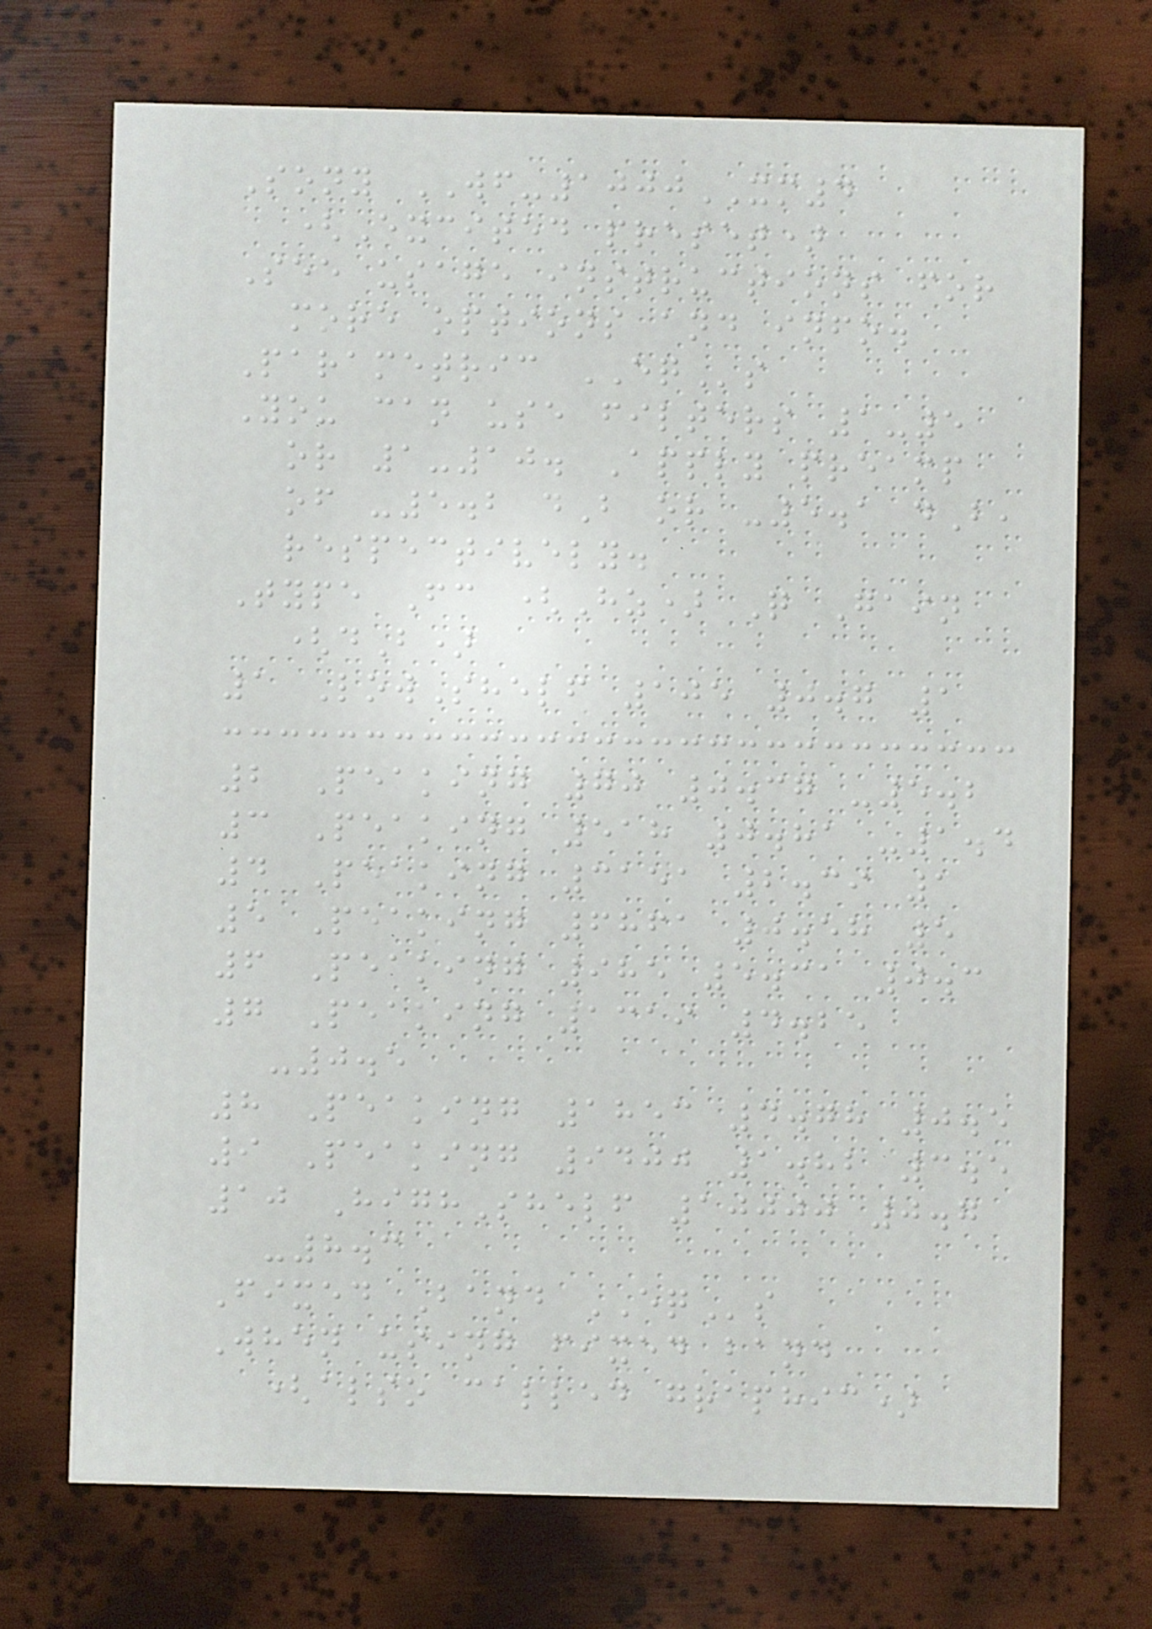Sony WF-1000XM4
(Excited preset)
See usage instructions for
more options and info.
Parametric EQs
You can use filters 1-5
or 1-10. Apply preamp
of -5.2 dB or -5.1 dB,
respectively.
Type Fc (Hz) Q Gain
(dB)
1 LowShelf 105 0.7 1
2 Peaking 70 0.37 -5.2
3 Peaking 518 0.81 -1.4
4 Peaking 3151 2.39 1
5 Peaking 6861 0.58 5
6 Peaking 985 5.31 0.3
7 Peaking 1319 4.25
-0.5
8 Peaking 1853 4.78 0.5
9 Peaking 9400 1.82 3.5
10 HighShelf 10000 0.7
-8.3
Fixed Band EQs
When using fixed band
(also called graphic)
